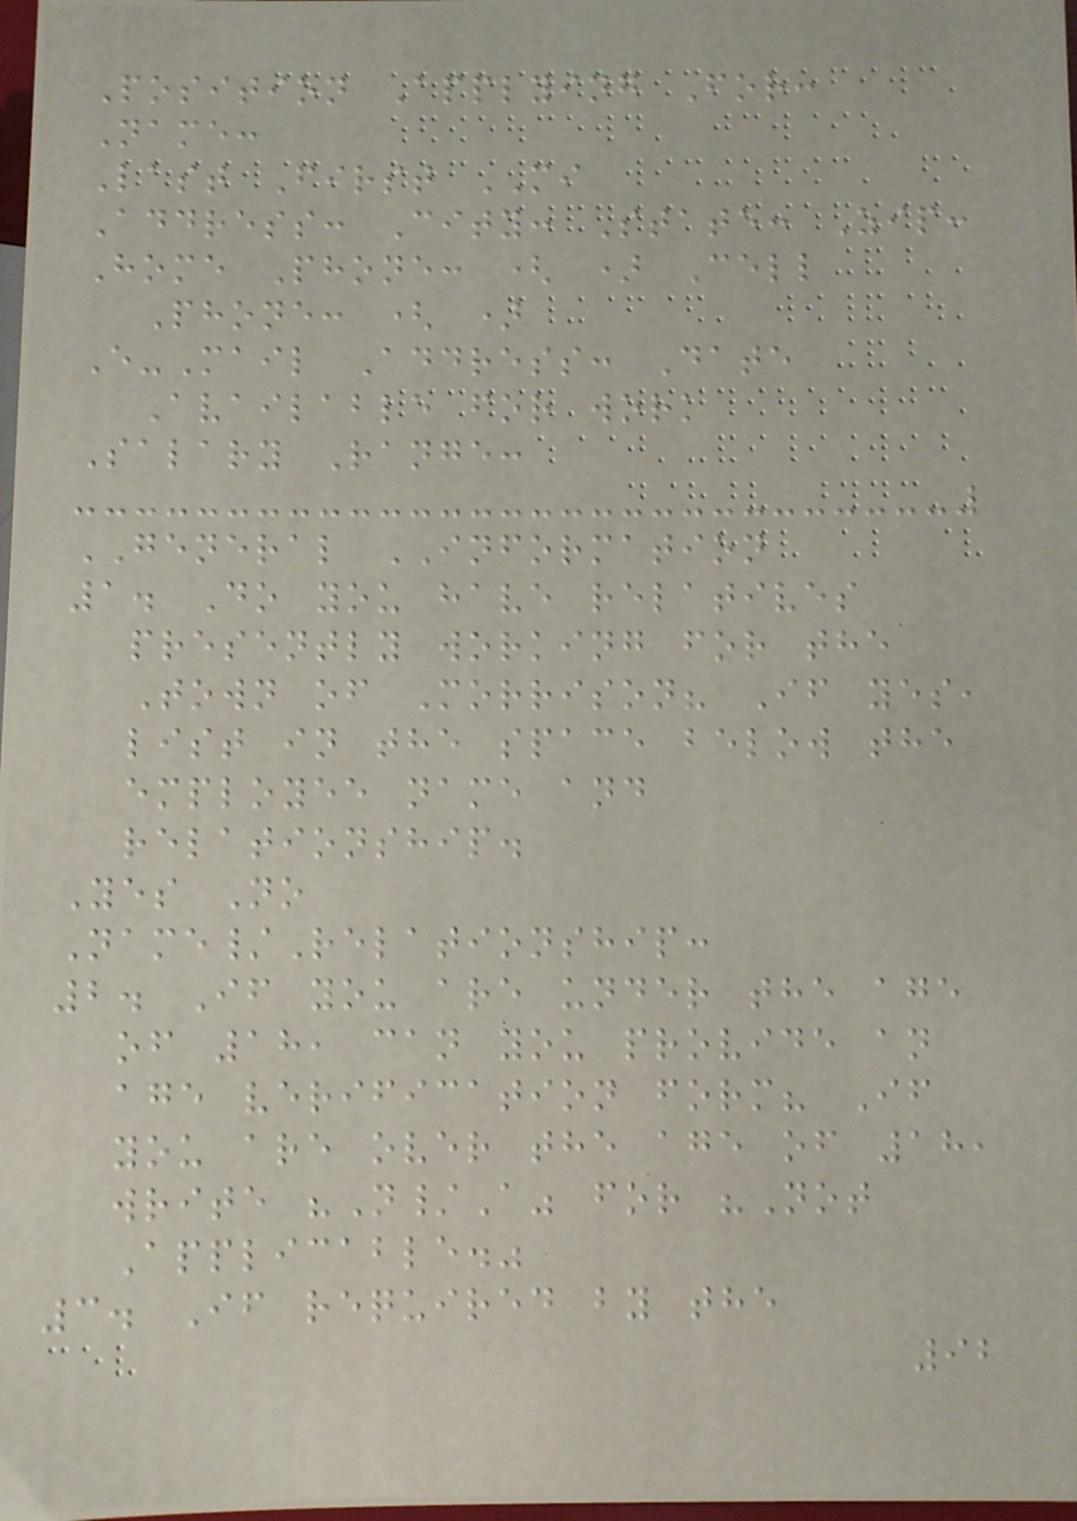Position Applying For:
Name:
Last First MI
Address: City: State: Zip:
Home Phone: ( ) Cell
Phone: ( )
E-Mail Address: Date
Available for work
Salary Range:
GENERAL INFORMATION
1. Do you have relatives
presently working for the
Town of Morrison? If yes,
list in the space below the
employee name and
relationship.
Yes No
Name/Relationship:
2. If you are under the age
of 18, can you provide an
age verification form? If
you are over the age of 18,
write "N/A" for "Not
Applicable."
3. If required by the
92
